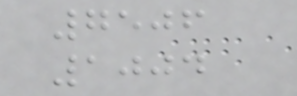7506
1004
